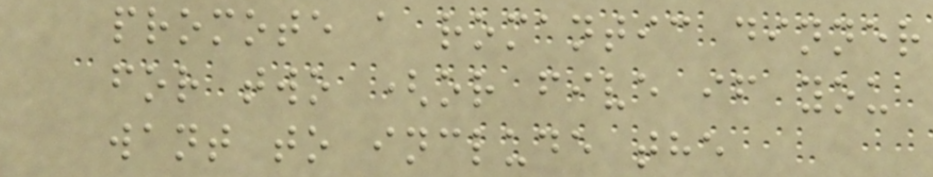promote a romantic dinner
for two (or five if you
want to include the
